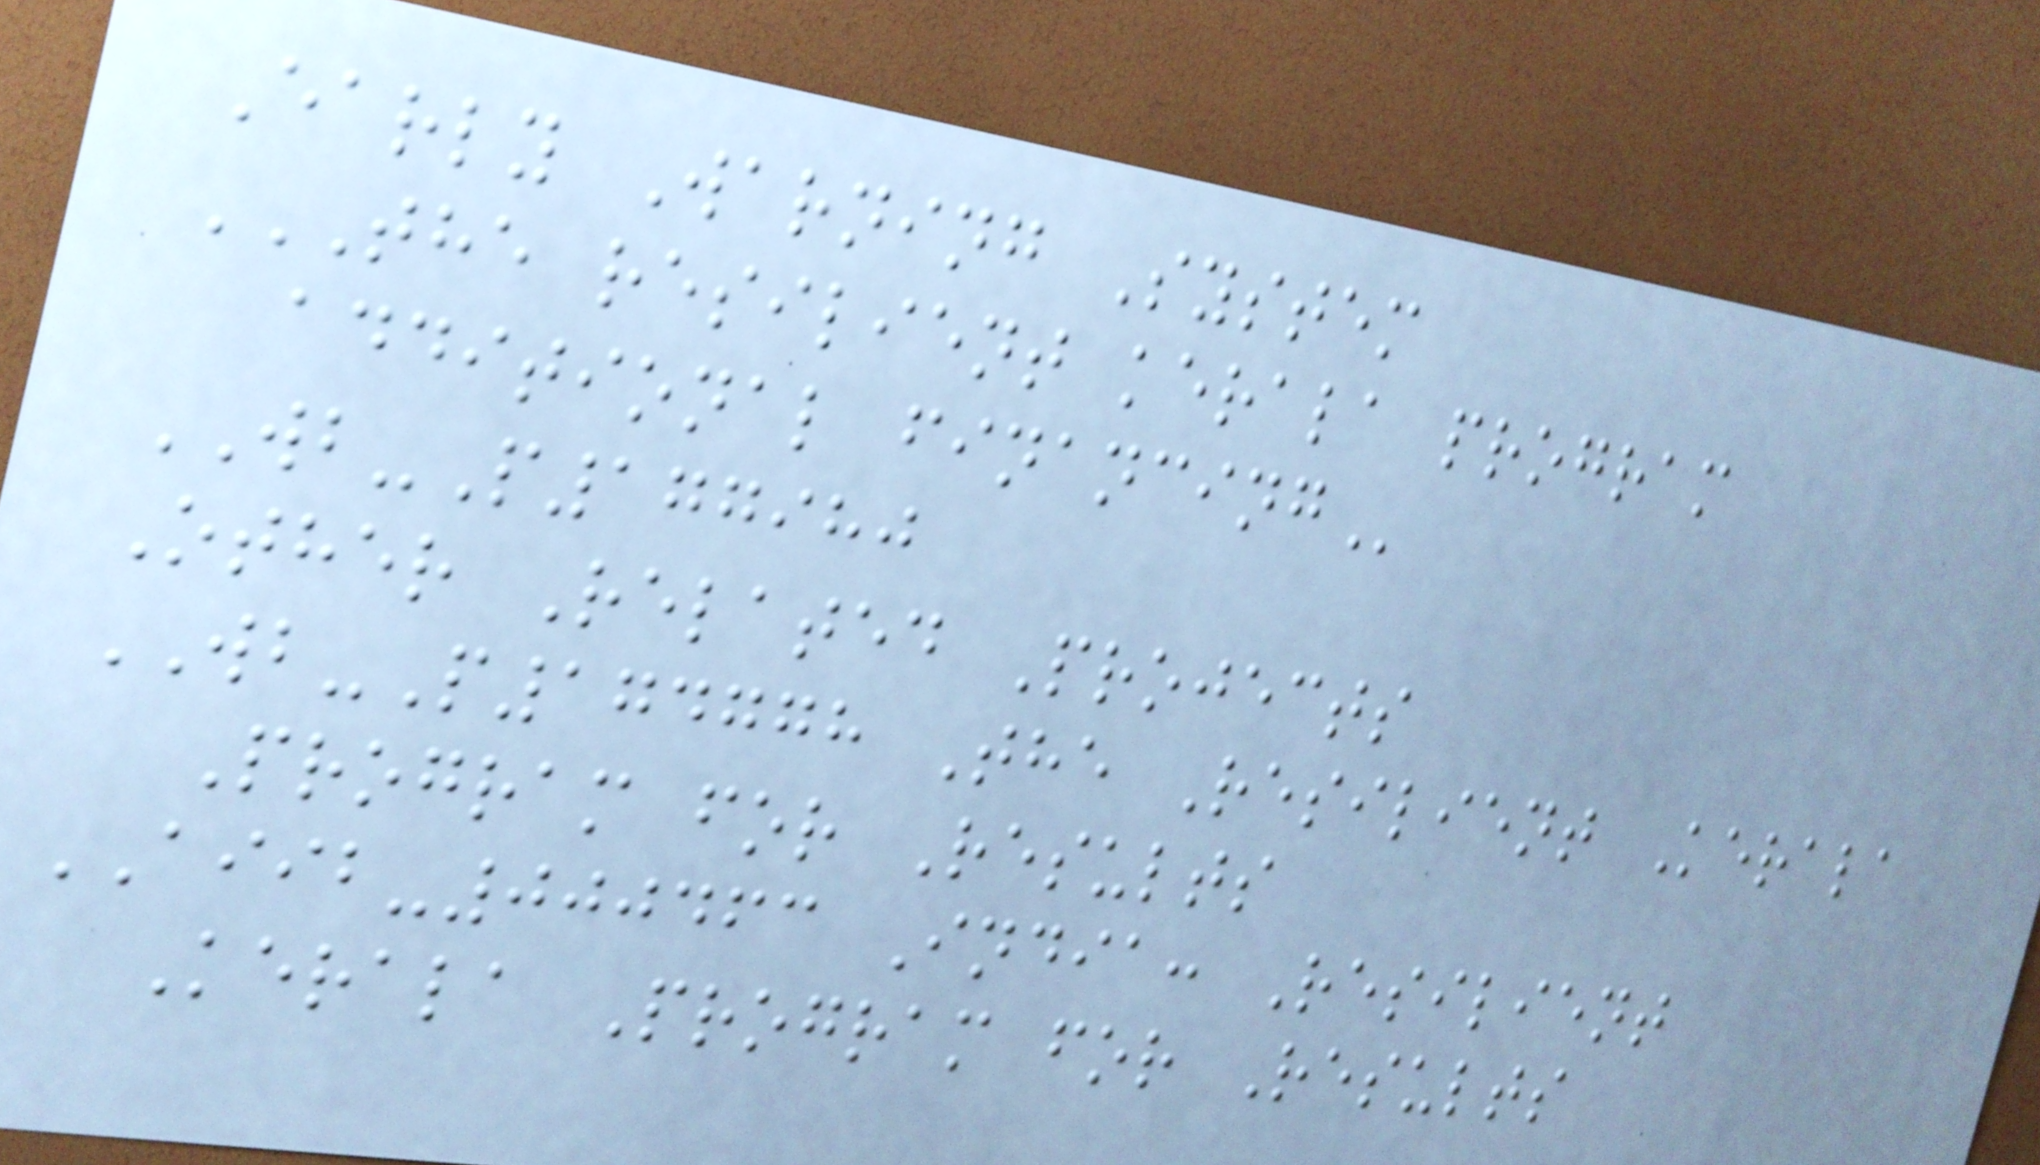Early Warning System
THE RESILIENT KERALA PROGRAM
ADDITIONAL FINANCING
WB-P177980
Other Related Projects
WB-P174778 The Resilient Kerala
Program for Results
AIIB-000463 India: Resilient
Kerala Program for Results
